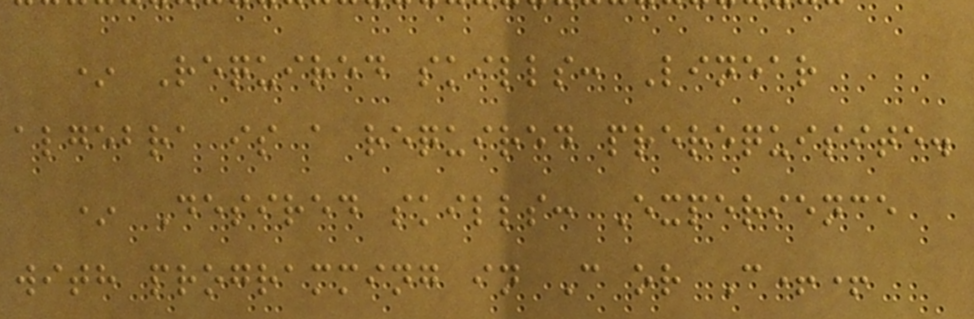* Required skills: Linear
algebra is a required prerequisite.
* Desired skills: Experience
with programming in C or C++
